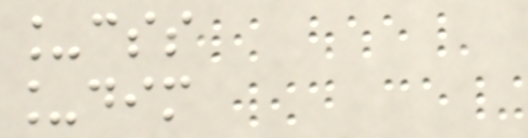_css
_dim
